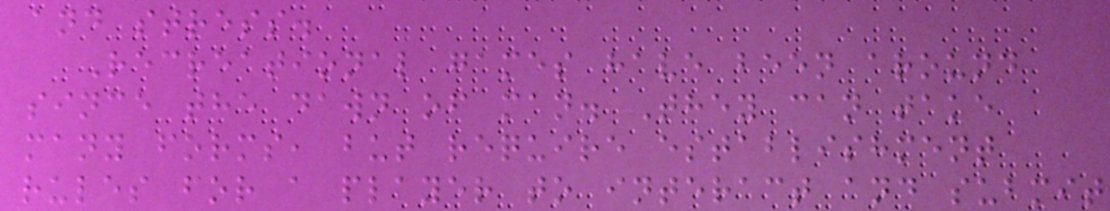and stress.
Recreational games have been around
since the dawn of man. They can take
many forms, but require establishment
rules for a player to interact and submit
